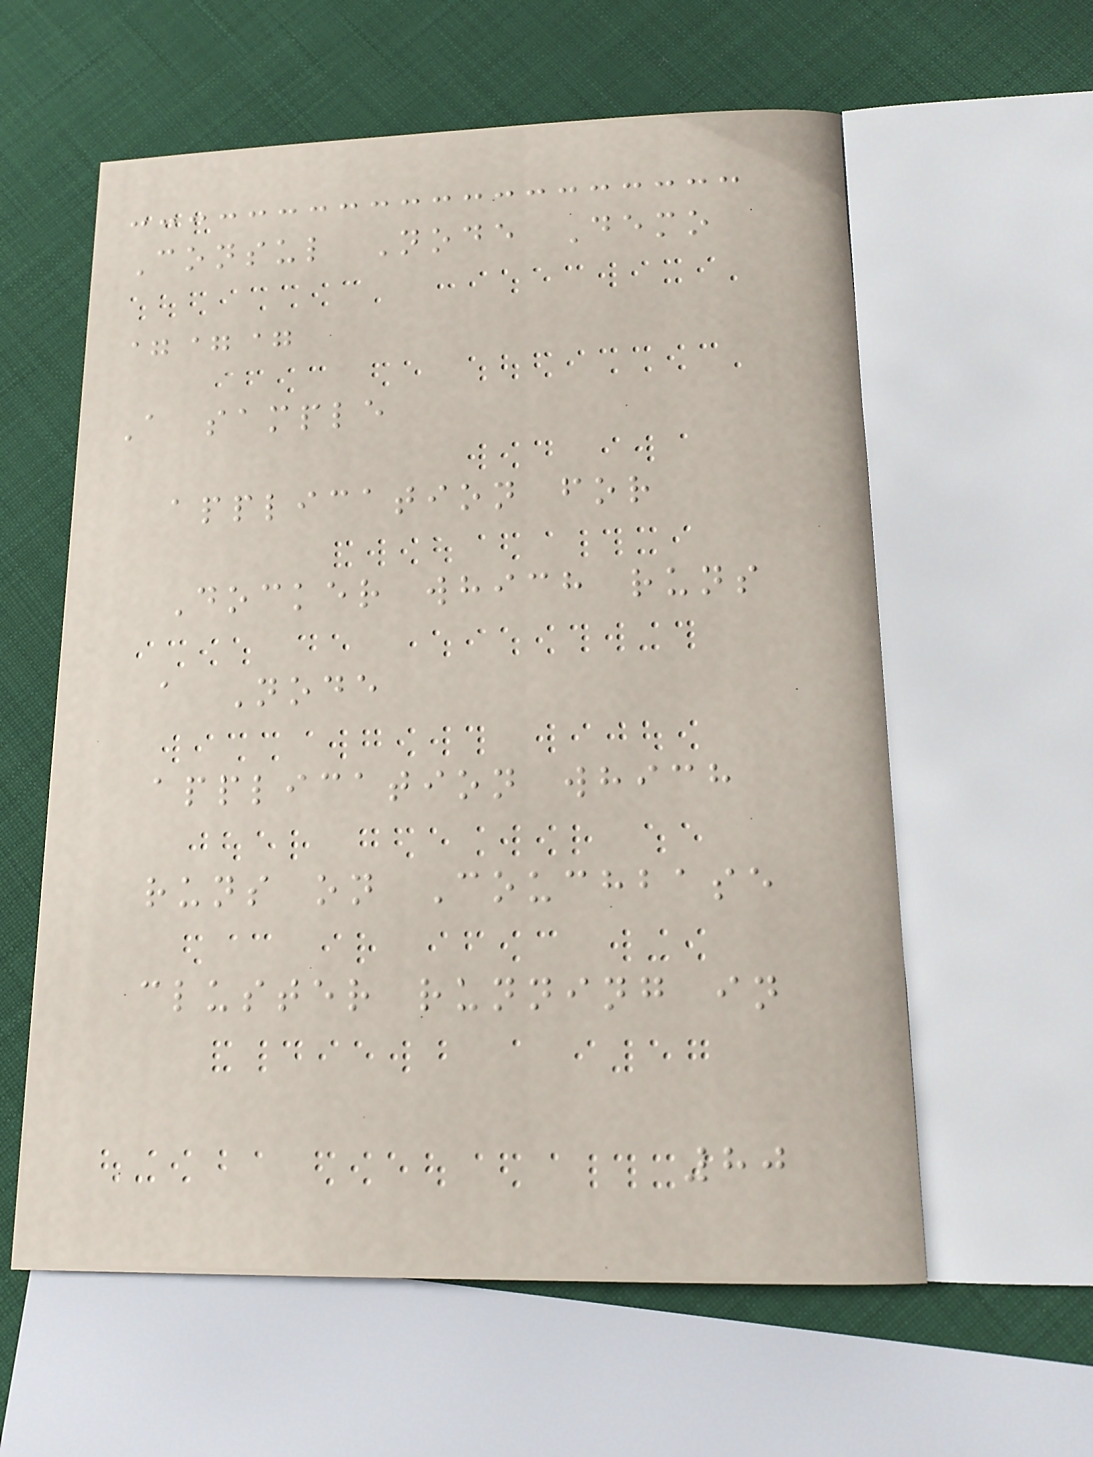Consul Node Demo
===
A sample
application for
Docker which runs
a Node
application which
runs on Couchbase
cluster running in
80
